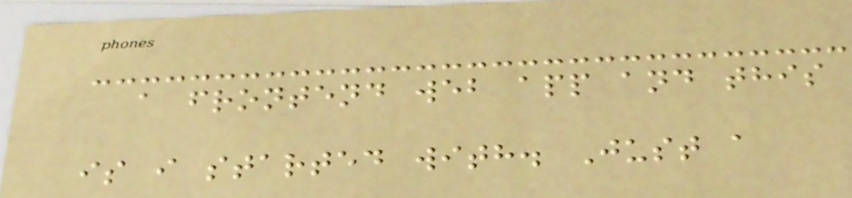a frontend web app and this
is i started with. Just a
